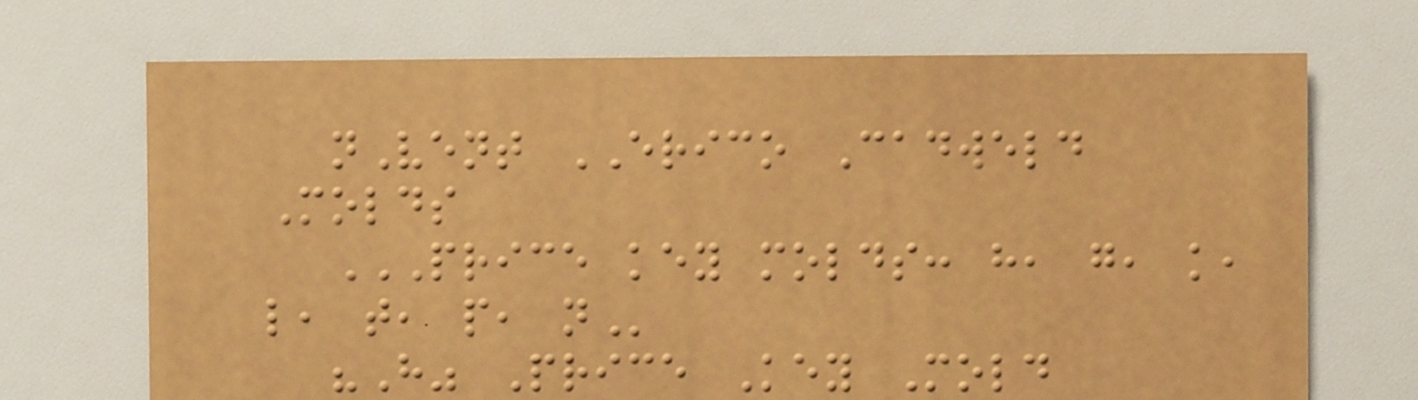nVent ERICO Cadweld
Molds
PRICE KEY MOLDS: H, G, K,
L, T, P, N
"H" Price Key Mold
